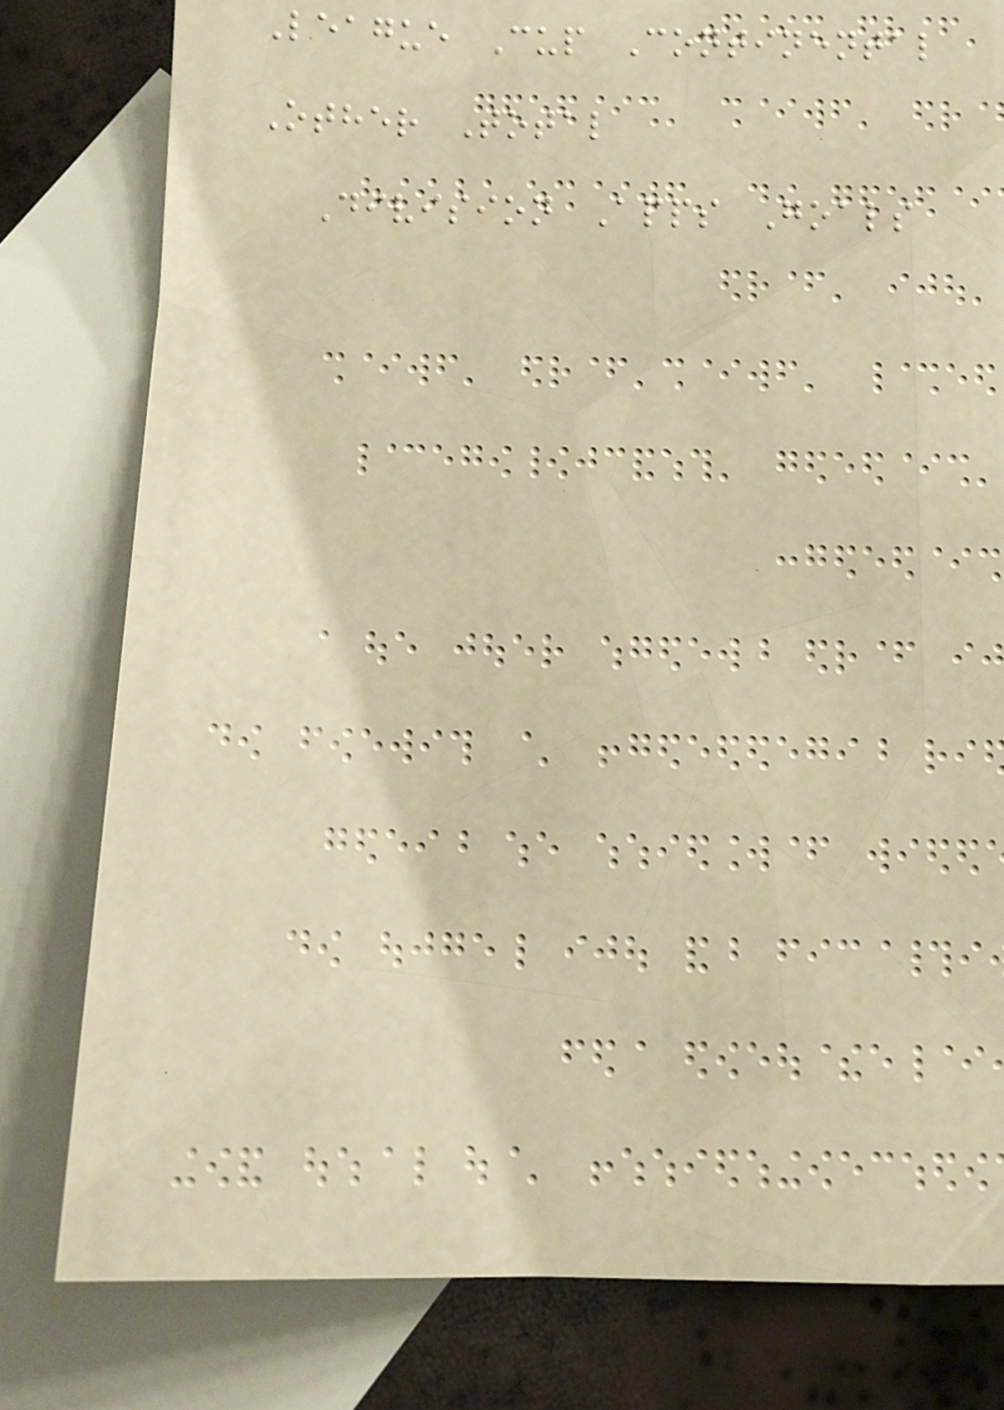League Cup Continental
Other Total
Division Apps Goals
